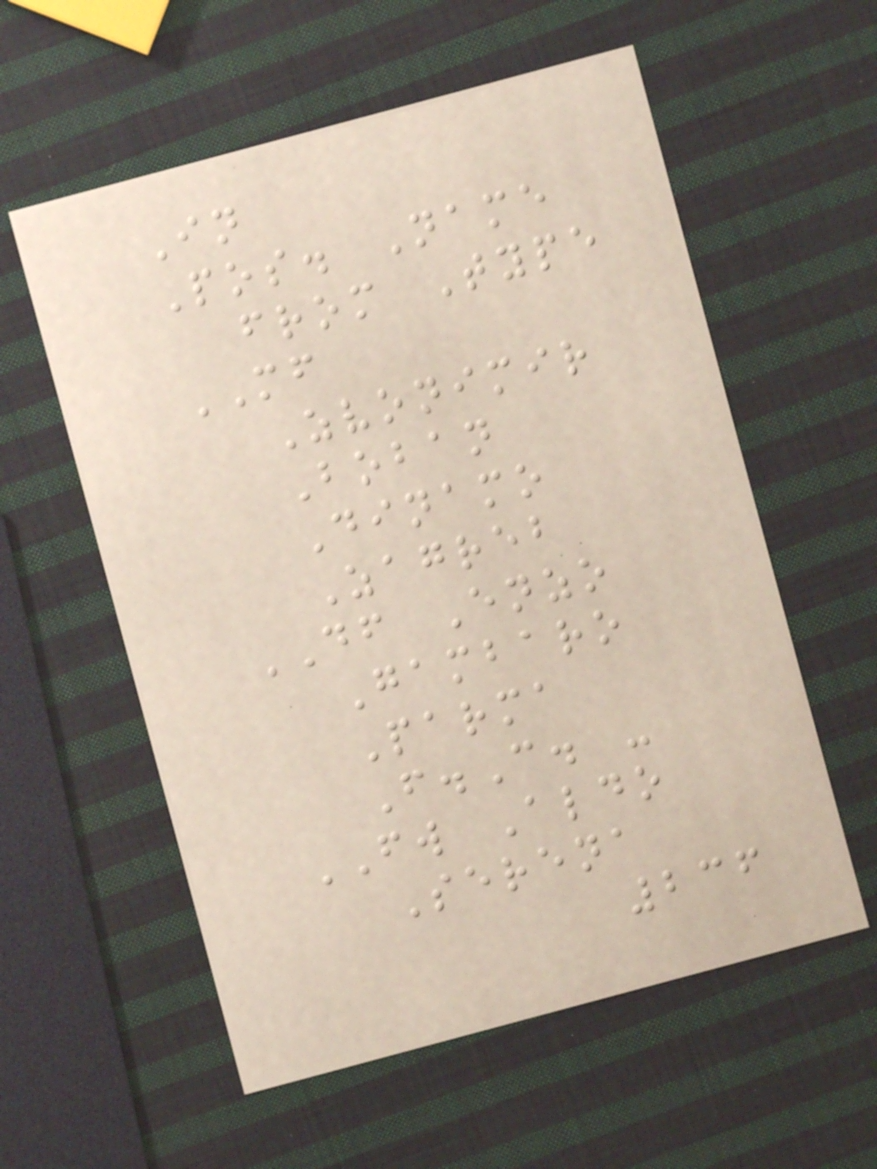In
Pos. Name
from Type
MF
Zvonimir
Boban
Dinamo
Zagreb
DF Enzo
Gambaro
Parma
F.C. -
FW Aldo
Serena
236
